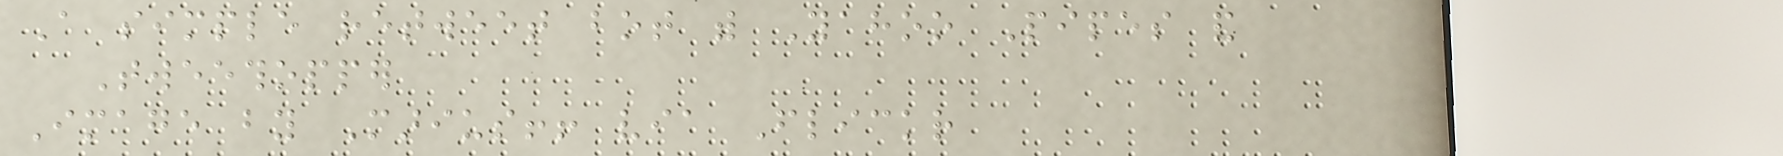A simple retweet bot with Yahoo Pipes and
Tweethopper
Image by Marius!! via Flickr
